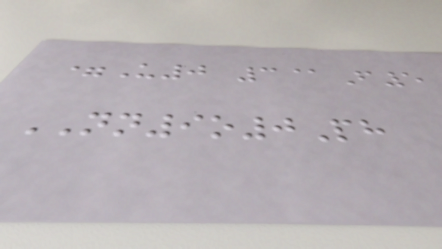=U0 3@F5
NN9o0Ph
